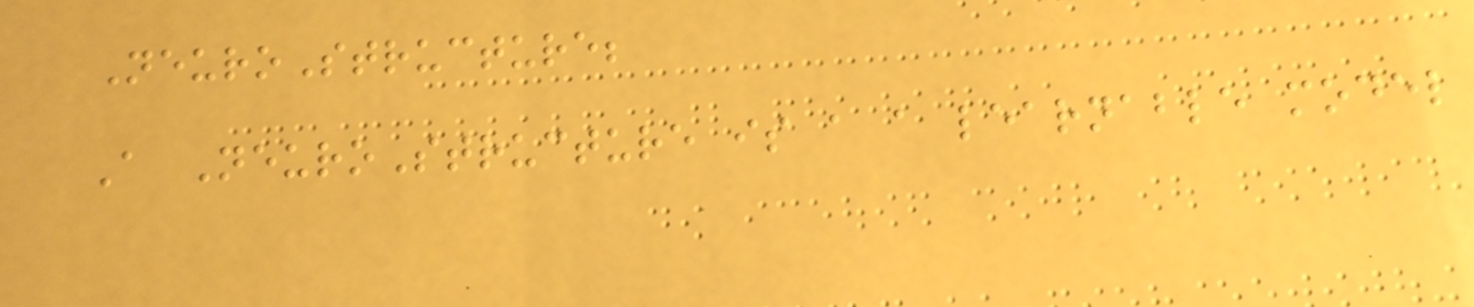NeuroStructure;
A NeuroStructure is a a learnable model
